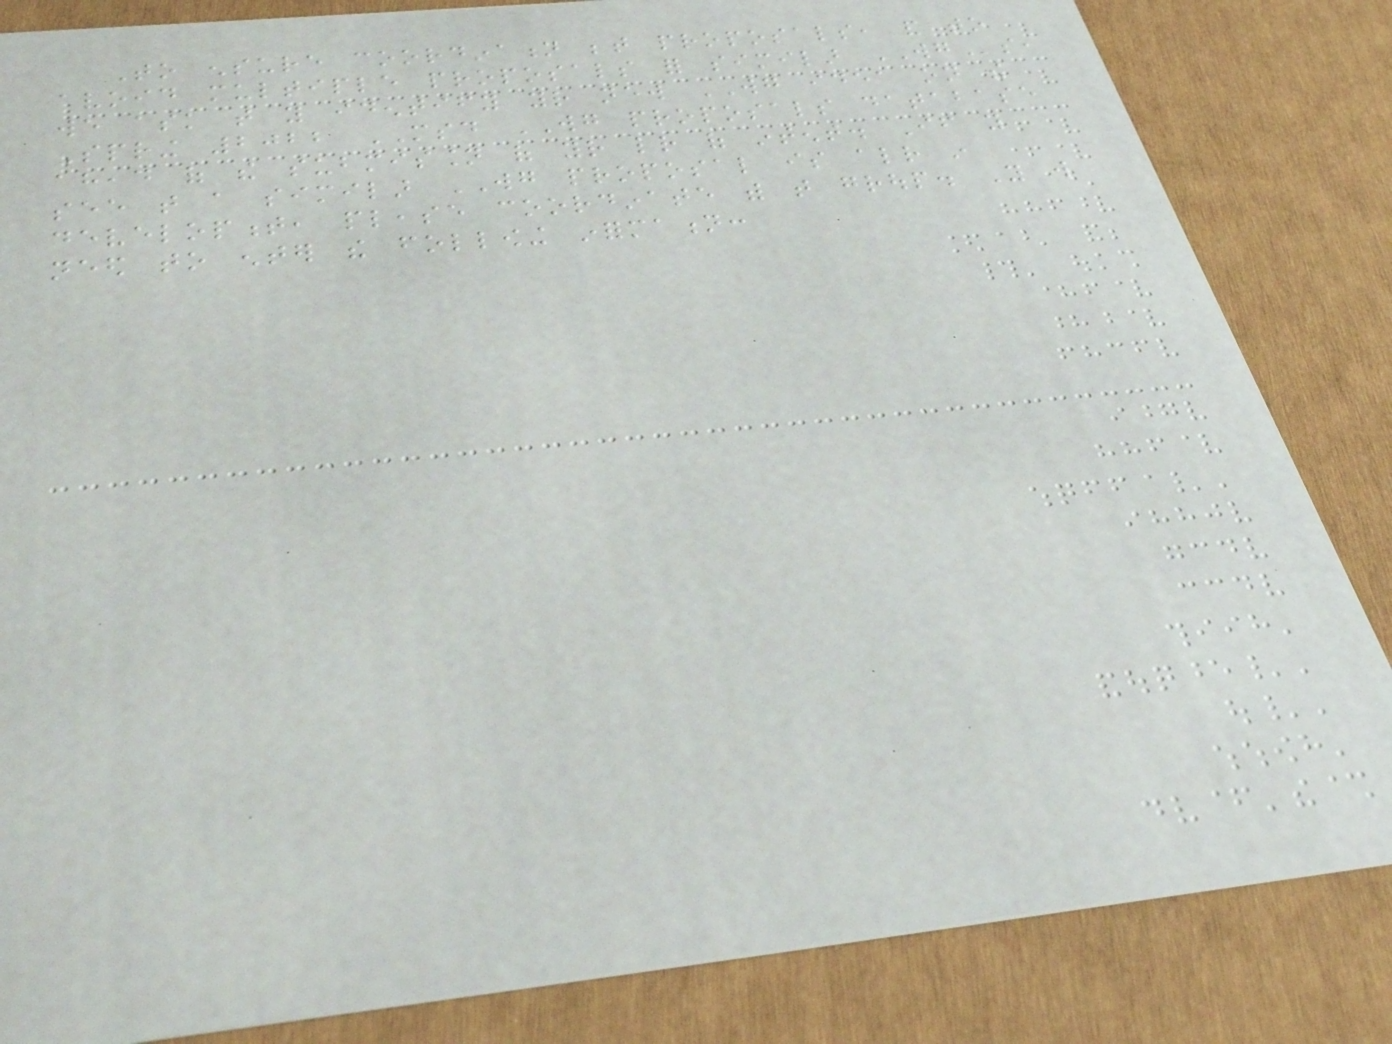To ensure coordination between proposals, and to
avoid multiple proposals for similar WGs,
we ask that you identify your new WG idea on the
Spring 2022 MSD WG proposals database
ahead of the submission of your letter of intent. If you
see that a similar WG proposal is already in
development, please coordinate with that group. You will
need to enter the following information:
